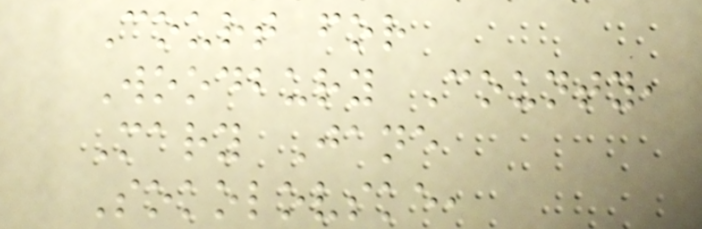Court for
Woodbury County,
Mary Jane
Sokolovske,
